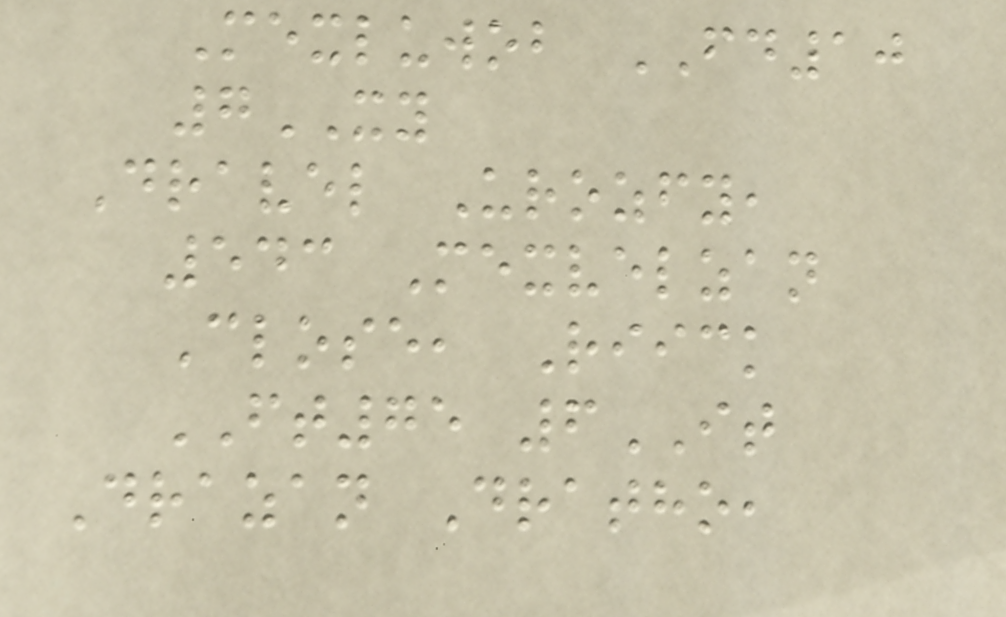Mexluwob FD10
7XY
Dravel Urozfy,
543 Mexvelzan
Close, Riick
FT75 6IT
Drazan Dratho,
